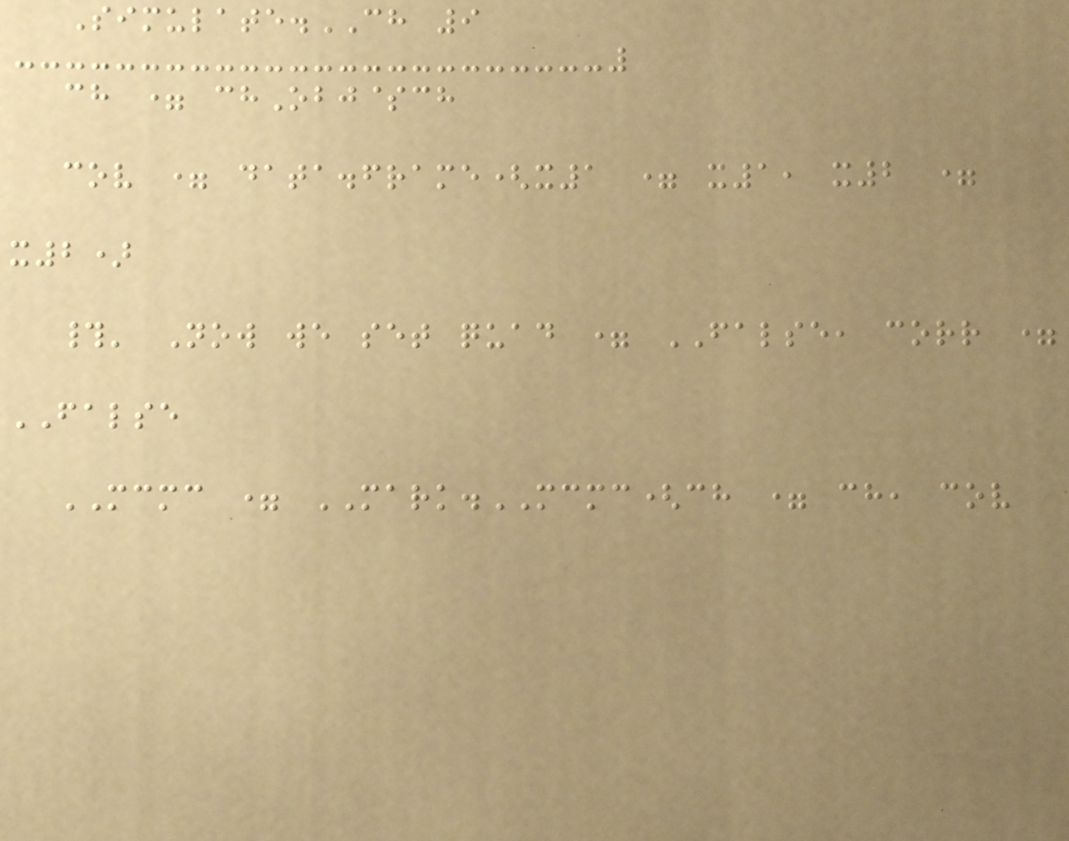Simulate.CH 9
ch = chObj$ch
cov = data.frame(x1 = x1, x2 =
x2)
#' Now we set quad = FALSE, corr =
FALSE
MCMC = MARK.MCMC(ch = ch, cov
